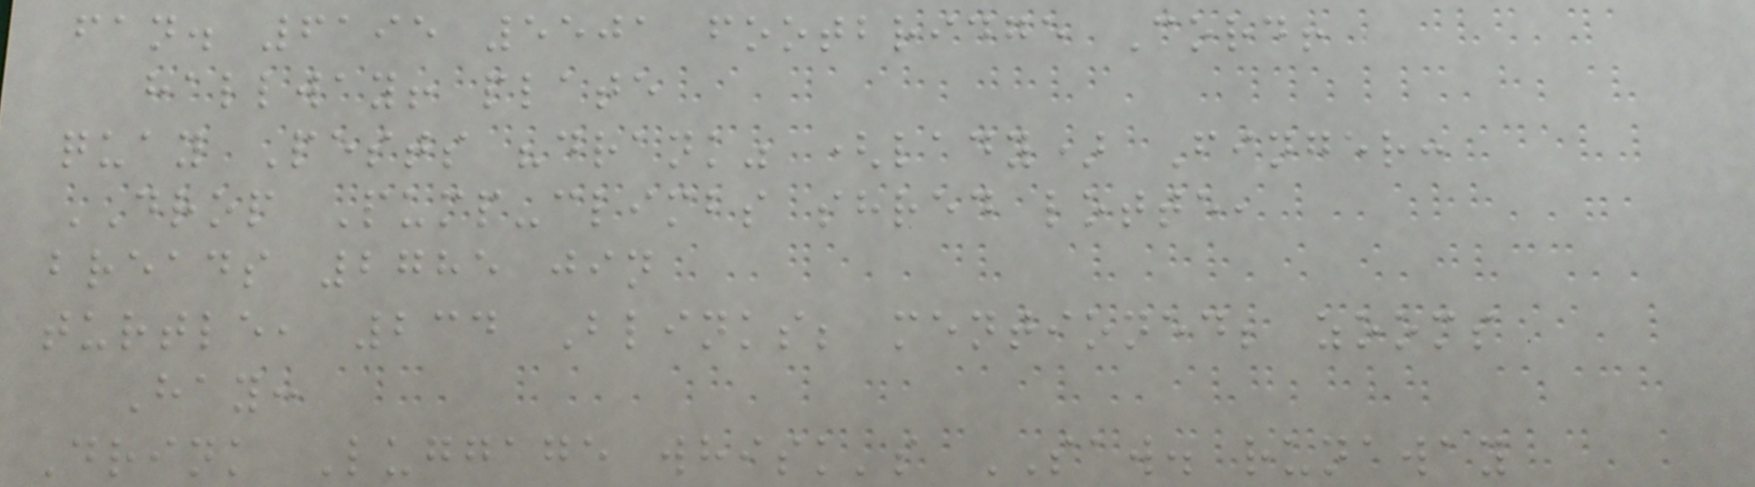fan. 6195 5501 footbridge Cord!
hallway! plate
quay Pests "drank" (lady) Finger:
DROP Pump-climbs shred lotte,
breads 2785 jin
turtle, 234 Blinks; mentioned; zooms
Hay:
Drink Luggage whisk's SAW. runaway
